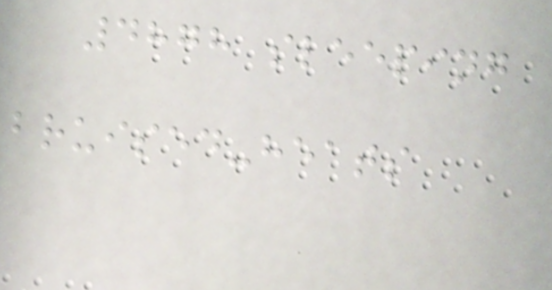4878 sleeping
bruised-heats
